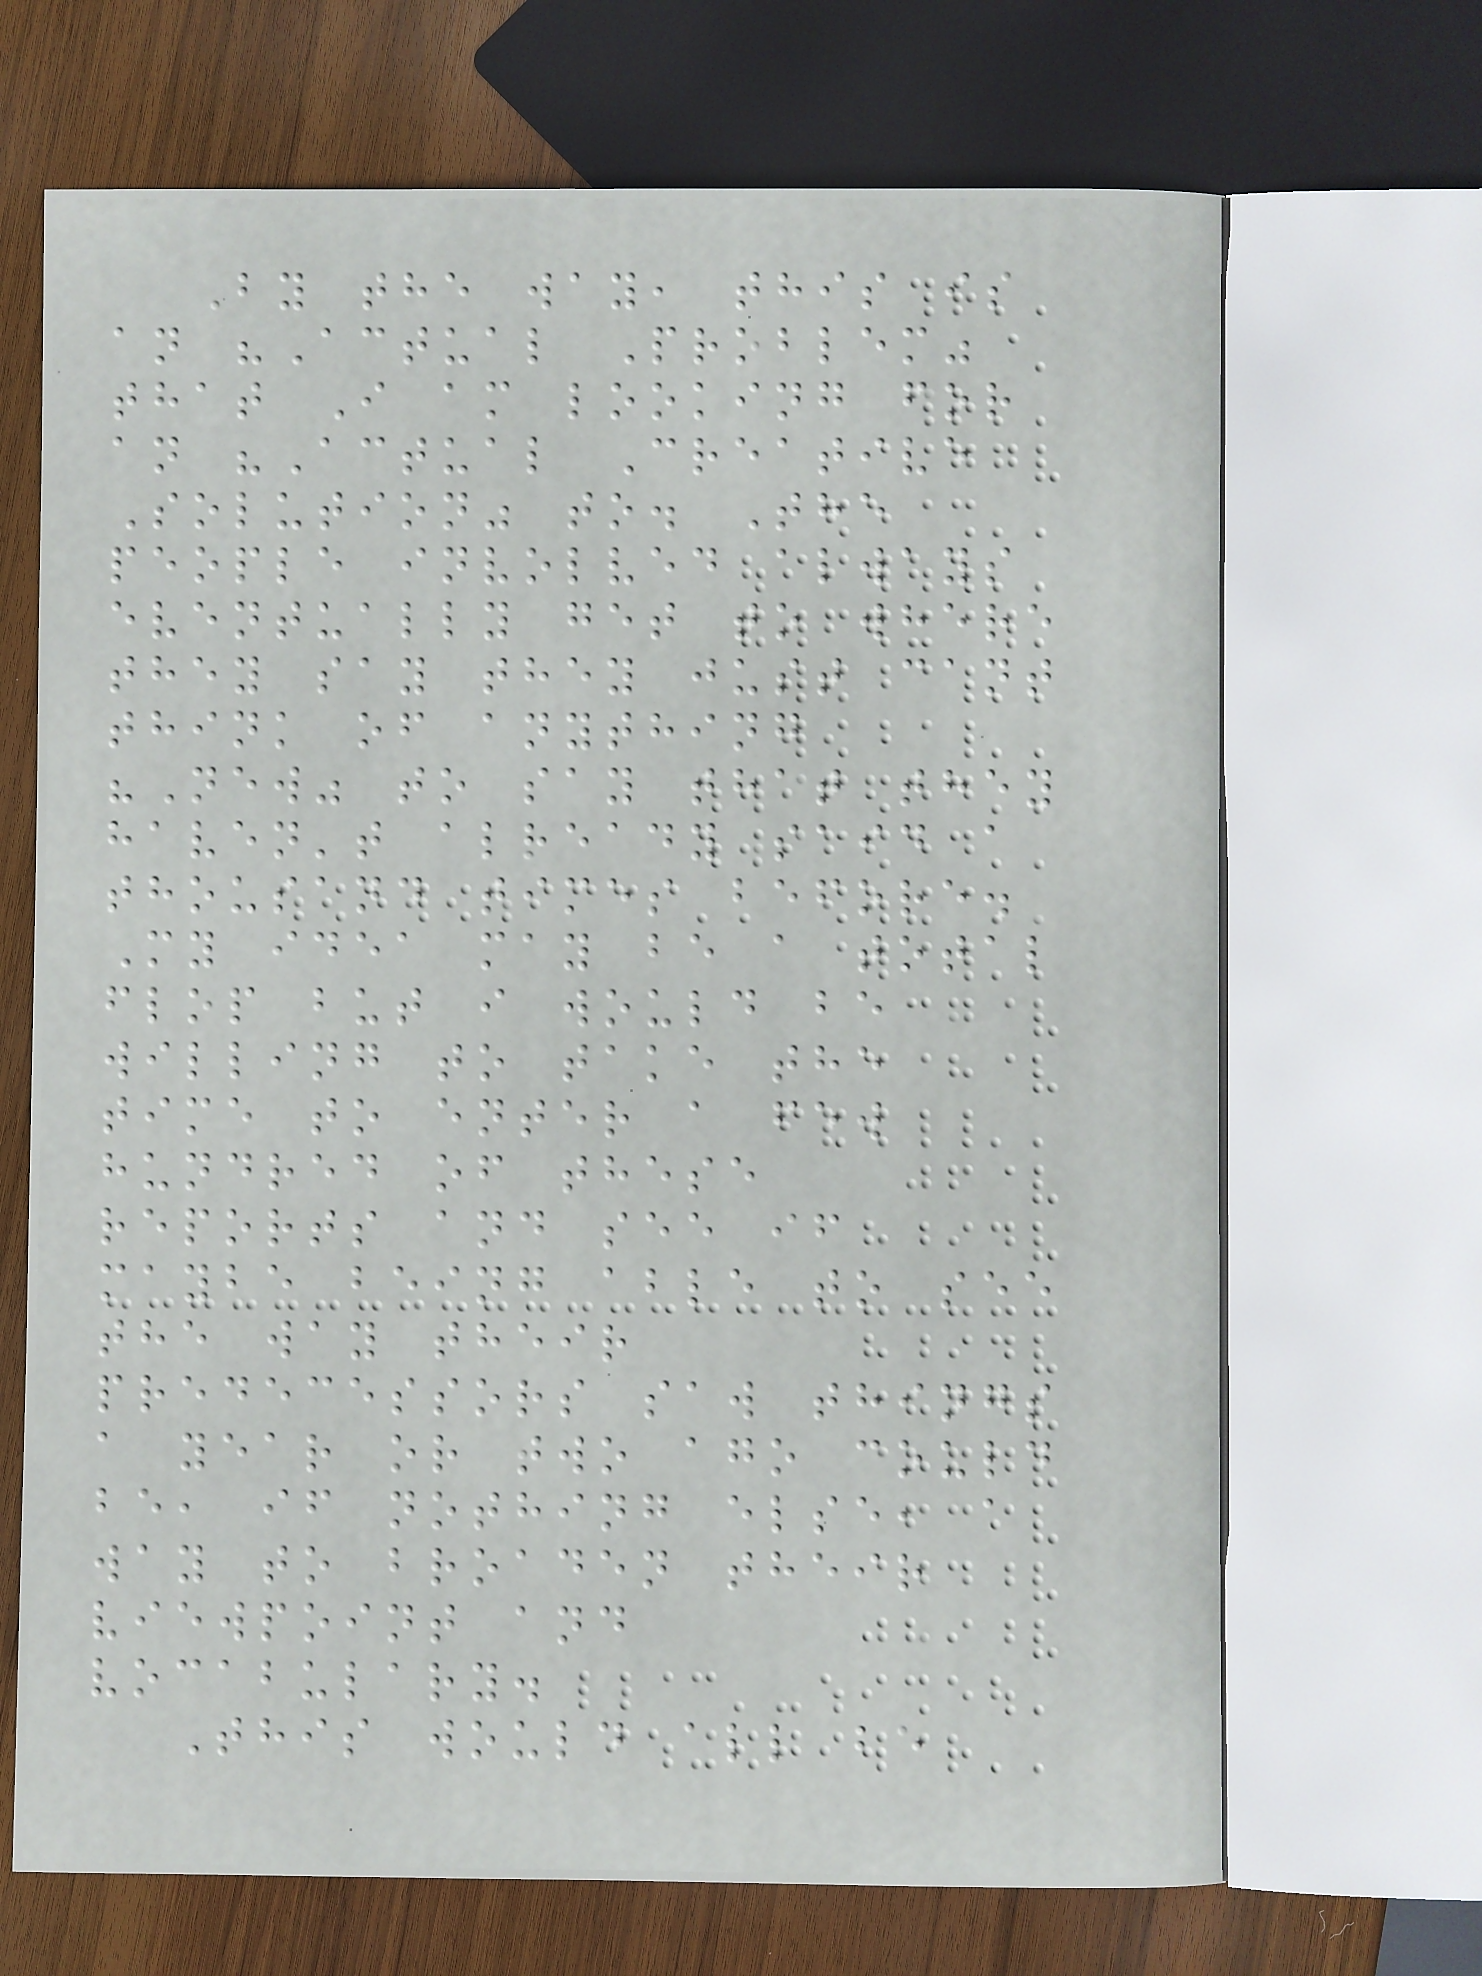By the way, this is
an "Actual Problem"
that I am looking for
an "Actual Creative
Solution" to. The
people involved always
eventually get to where
they say they just cant
think of anything
"New" to say that they
haven't already said a
thousand times before.
My idea may be a total
flop but i would be
willing to take the
time to enter a few
hundred of these
reports and see if
maybe being able to see
the way their
predecessors saw things
a year or two ago could
be, if nothing else, a
way to broaden their
viewpoint and
vocabulary.
This would all be
